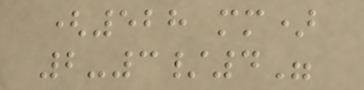(528 mm)
2-3/4"
